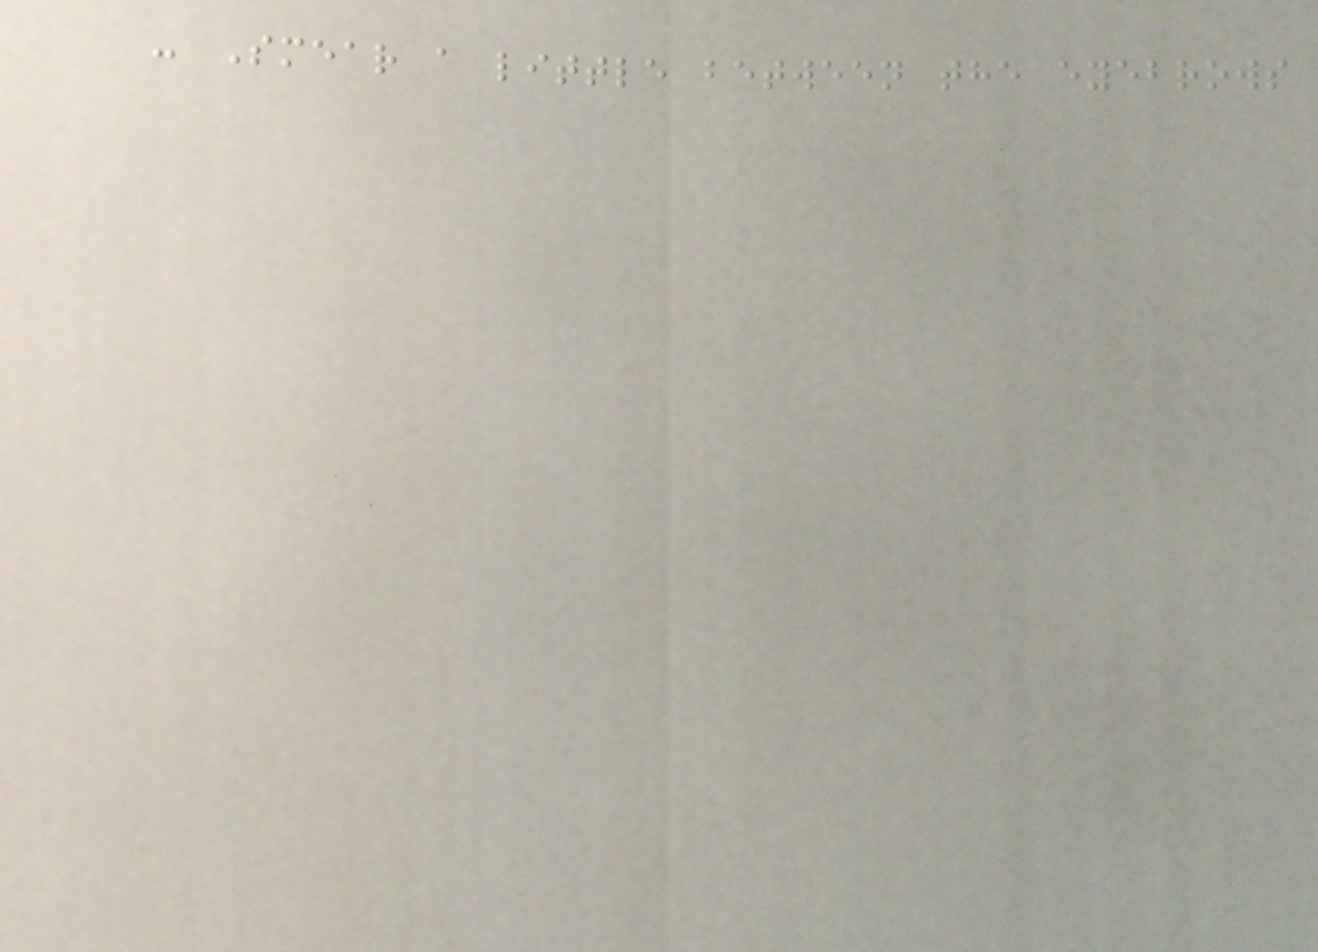- Smear a little between the eyebrows
